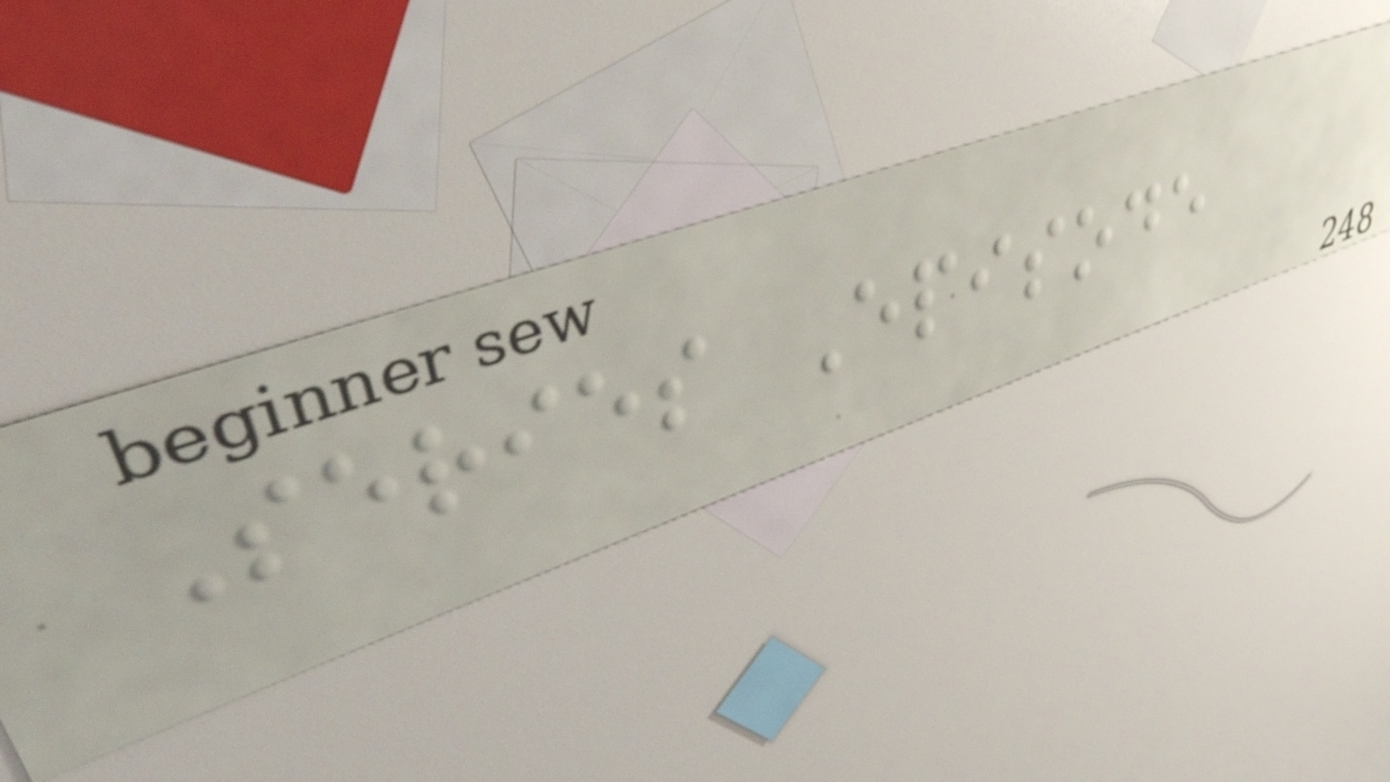Series Episode
